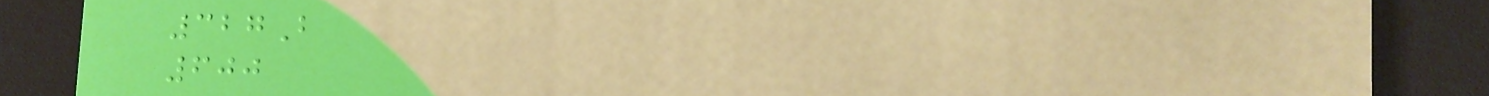327B
600
